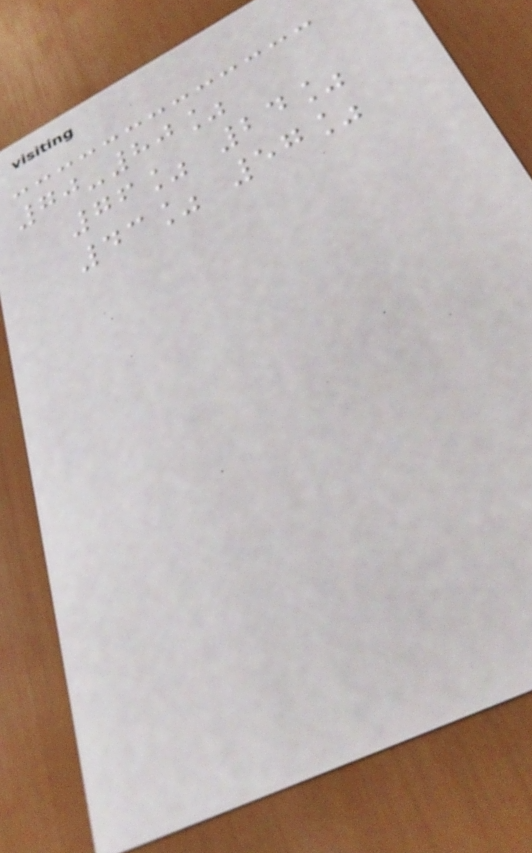70-80%
76% 24%
43% 57%
